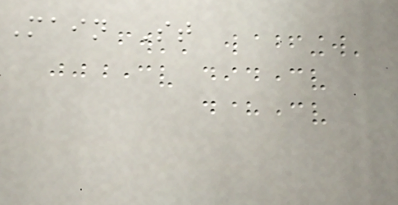Main St
